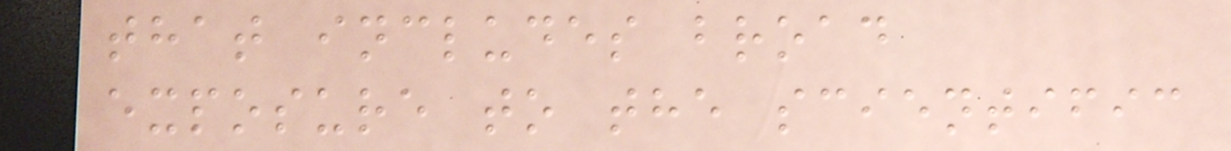that includes broad
exposure to the scientific
